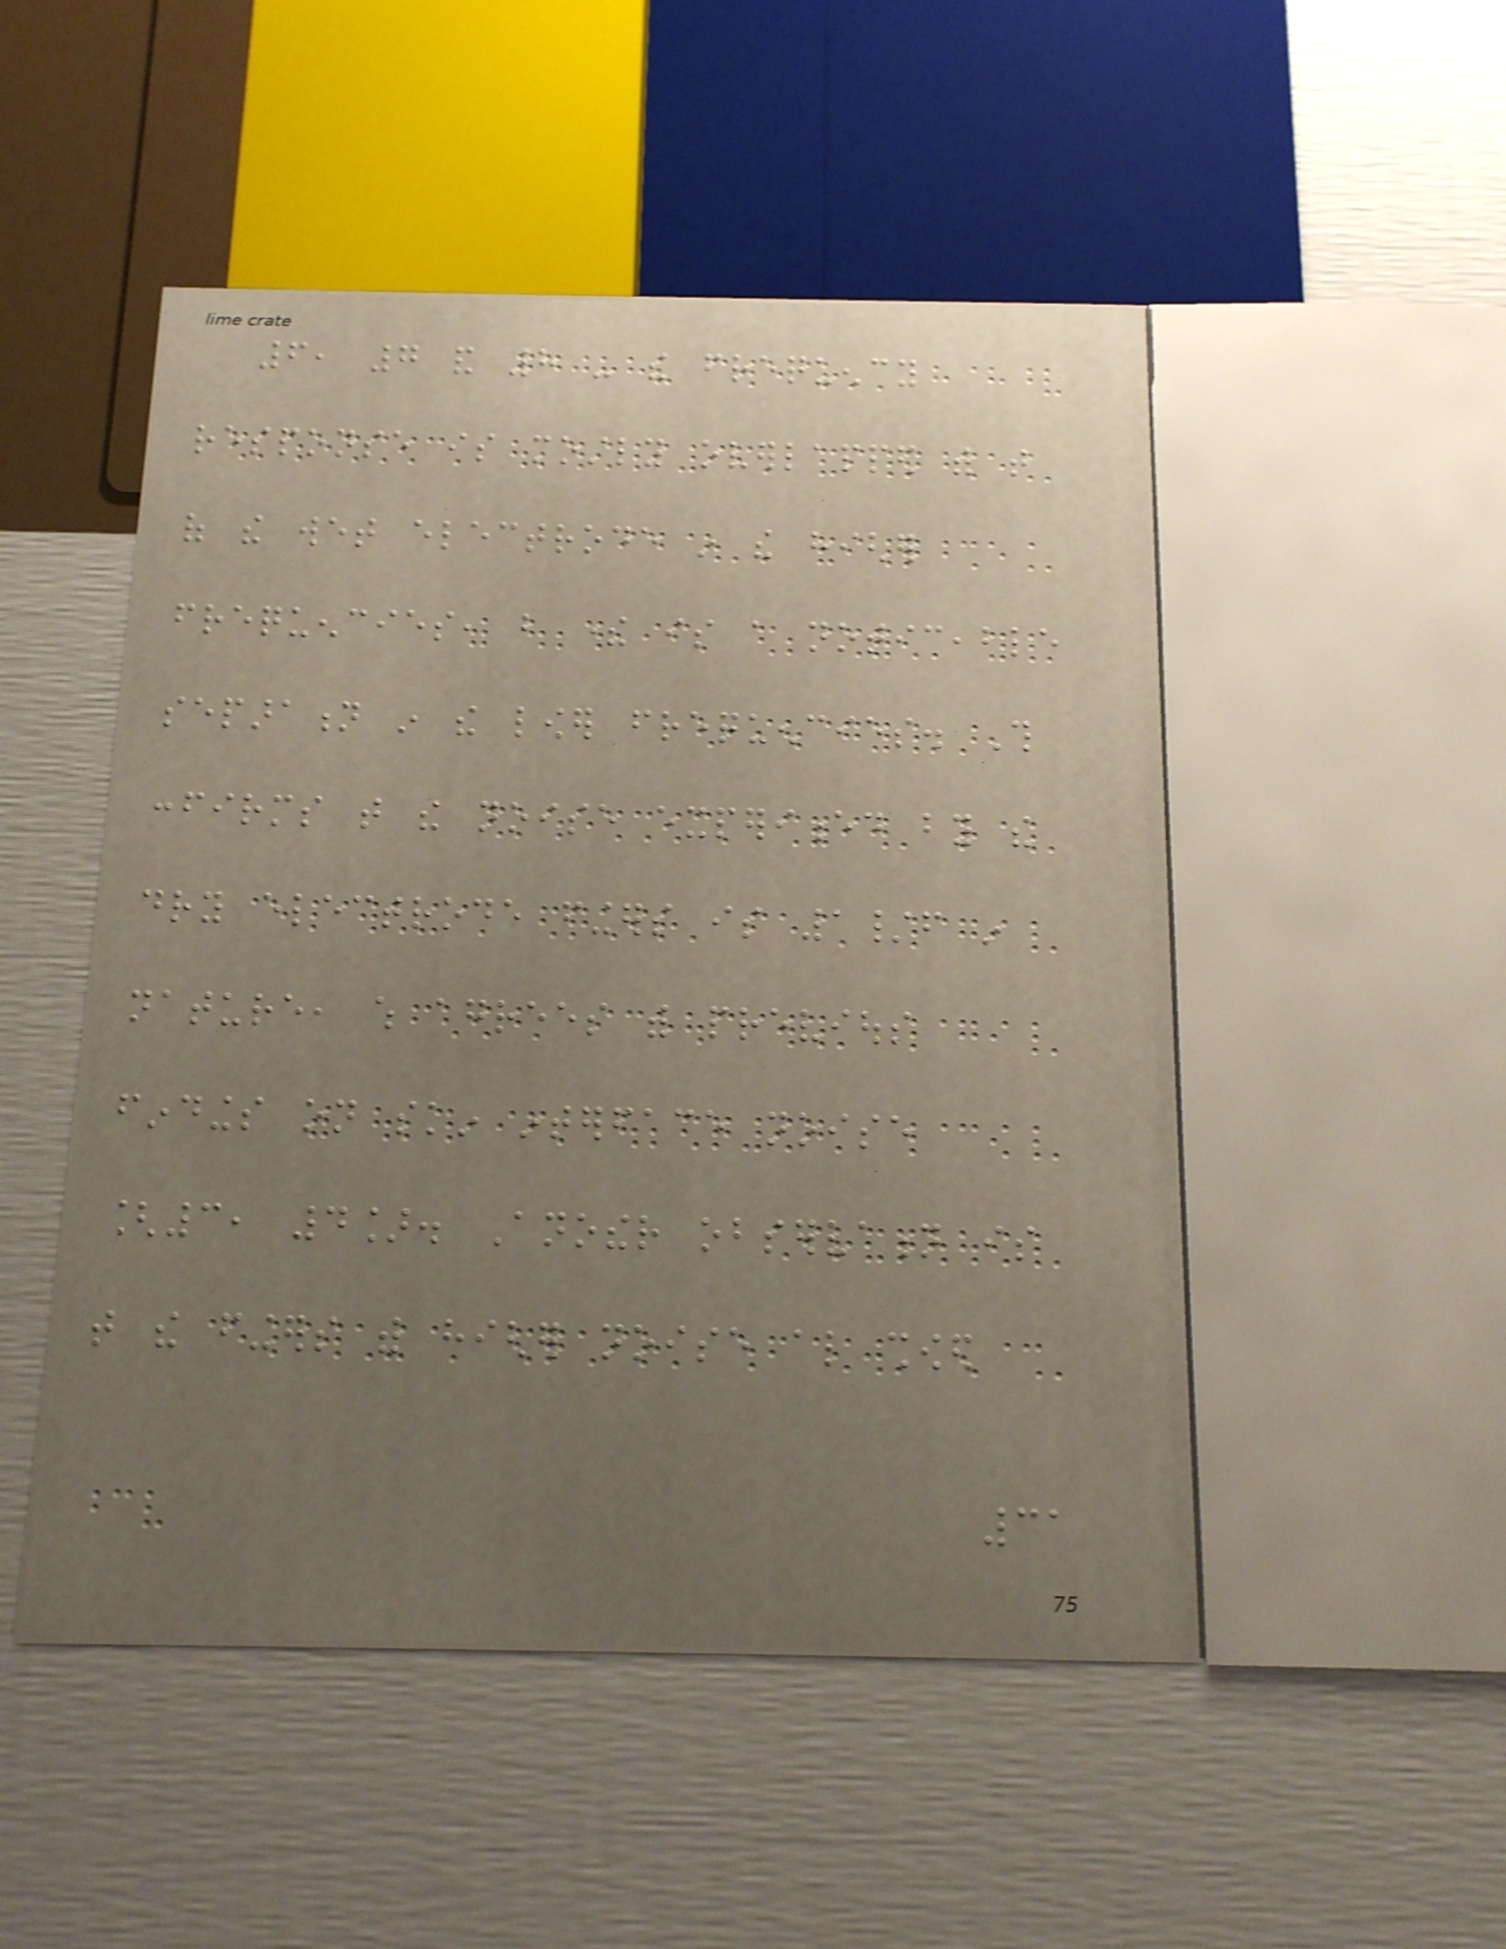6, 7 and 8 - the frequency
response is mostly overlapped with that
of the wet electrode in the higher
frequencies, but there is a noticeable
separation in the lower frequencies. This
confirms that the noise experienced by the
dry electrode fingers is 1/f in
nature, which agrees with previous
findings on skin interface noise
[3, 4]. Another observation is
that the fingers with higher noise also showed
31
